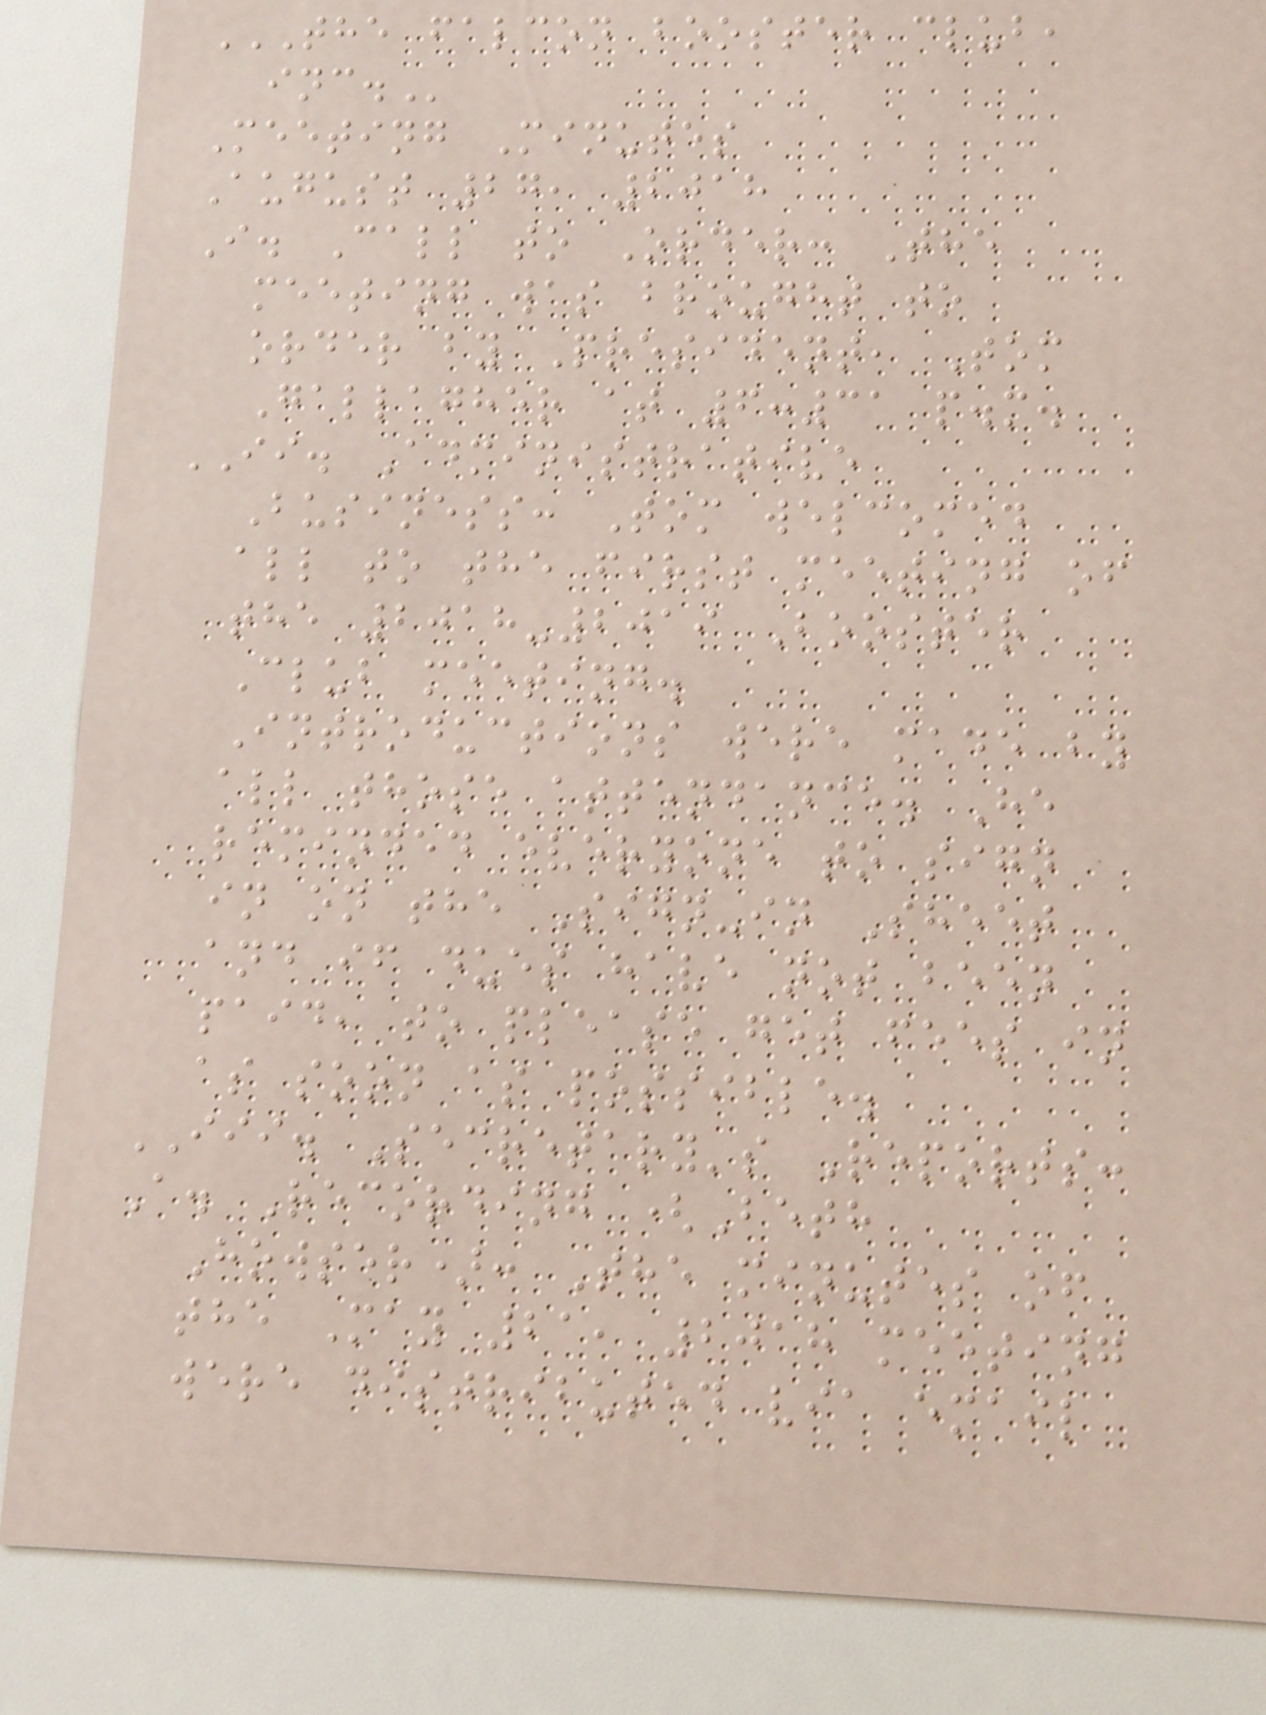THE FALCON BOOSTER CLUB,
INC.
Meeting Minutes
August 27, 2018
I. Call to Order: The
meeting was brought to
order by President, Tom
Gallagher at 6:31 p.m.
II. Administrative
Business: Tom welcomed
all to the first meeting of
the 2018-2019 Booster
Club meeting.
Introductions were made by
all those attendance. He
reminded everyone to sign
in on the Sign-in Sheet
and if dues have not been
paid, to please get fees in
as soon as possible.
III. Secretary's Reports:
A. Recording (Beth
Howser): The minutes of
the May 21, 2018 meeting
were distributed via email
